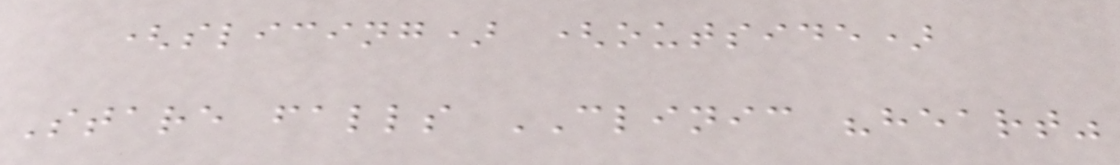(slicing) (outside)
Stare falls CLINIC "heart"
